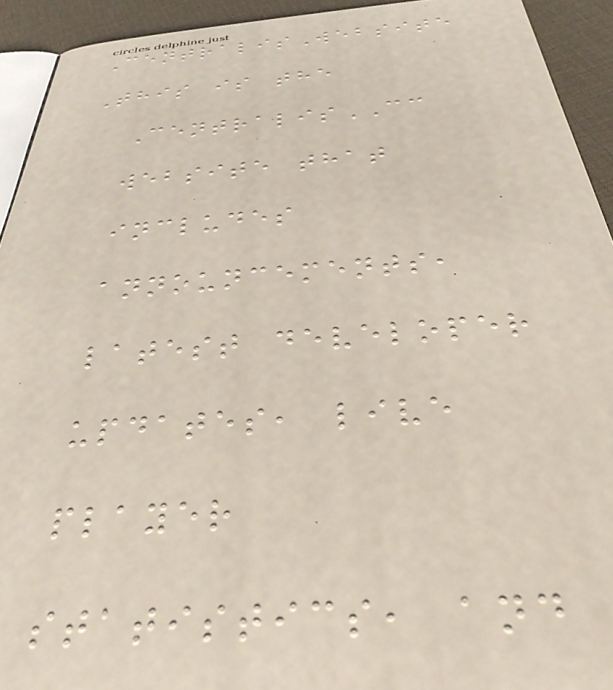CentralisWebsite
This is the
CentralisCC
website that
includes
announcements,
latest developer
updates, live
player
statistics, and
